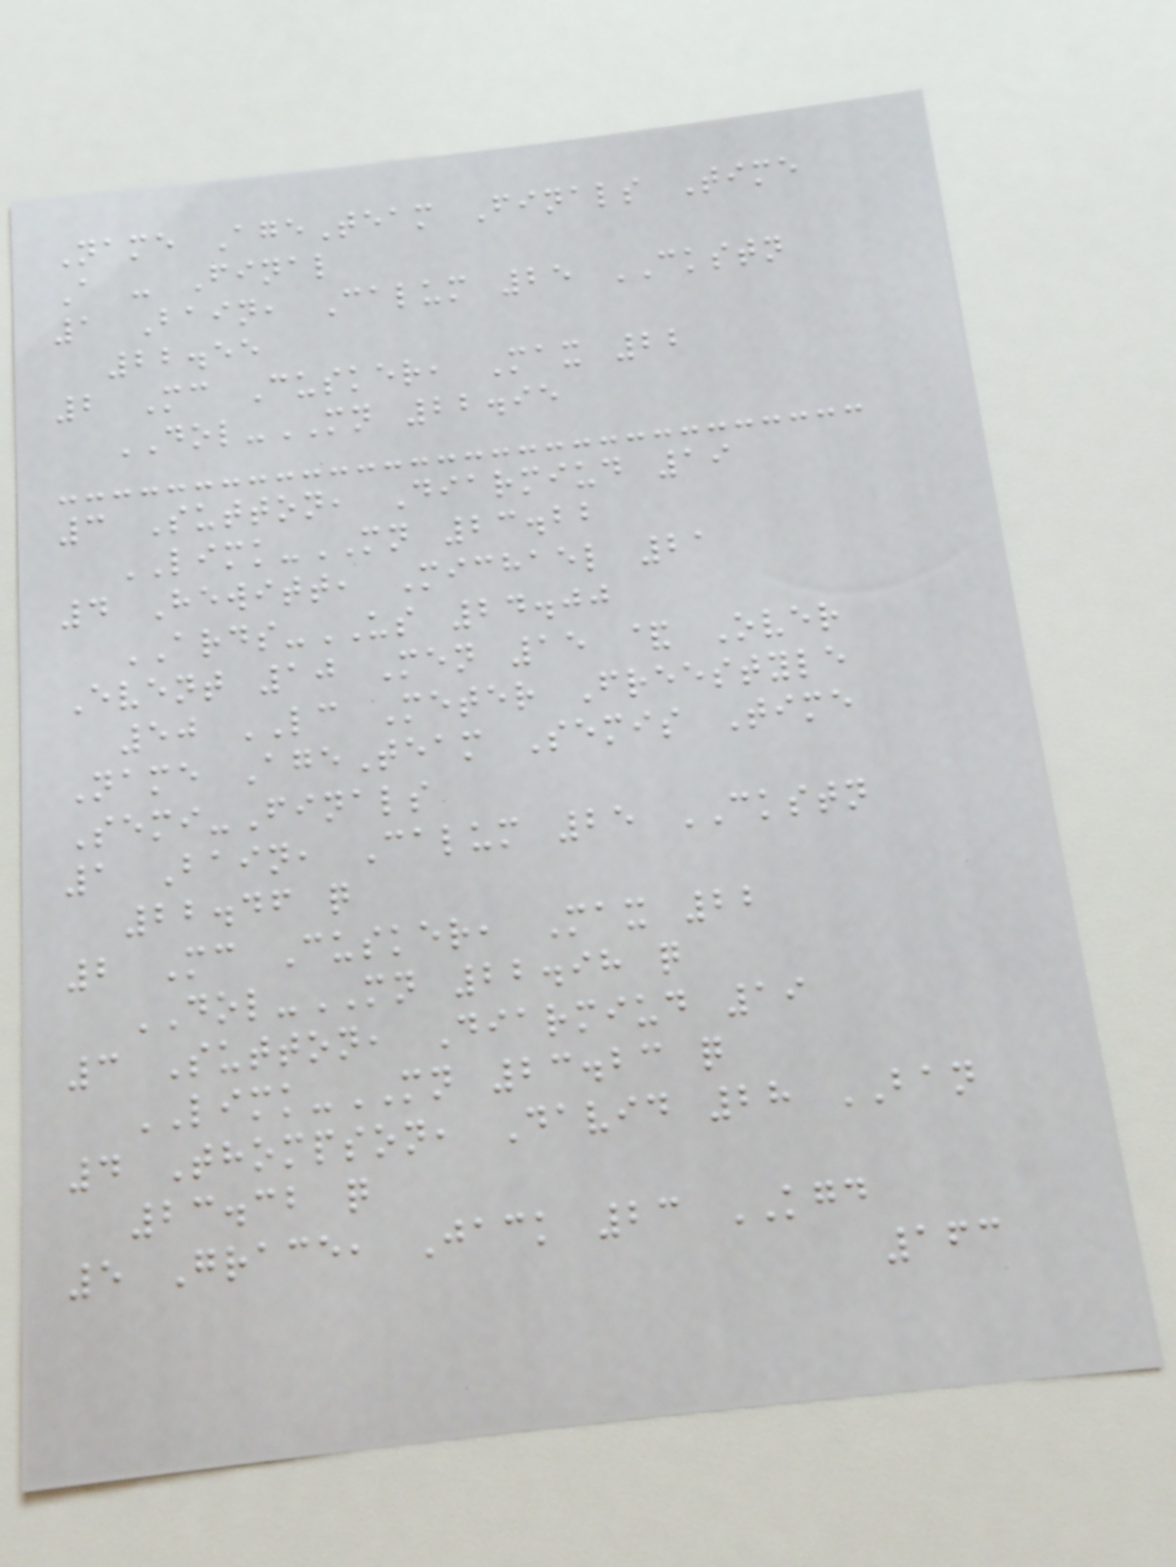Name AgeTeam Finals Time
A - Final
1 Bain, Calum 25 CKSTN
22.55
2 Mc Cusker, Max 22
DOL-MN 22.95
3 Sutton, Diarmiud 19
LIMK-MN 23.22
4 Hewitt, Michael 21
ARDS-US 24.00
Event 10 Men 15 & Over
50 LC Meter Freestyle
Name AgeTeam Semis Time
Semi-Finals
1 Bain, Calum 25 CKSTN
22.46 q
2 Mc Cusker, Max 22
DOL-MN 22.98 q
3 Sutton, Diarmiud 19
LIMK-MN 23.23 q
4 Thompson, David 28 BAN
23.32 q
5 Grace, Jack 23 KGD
163
